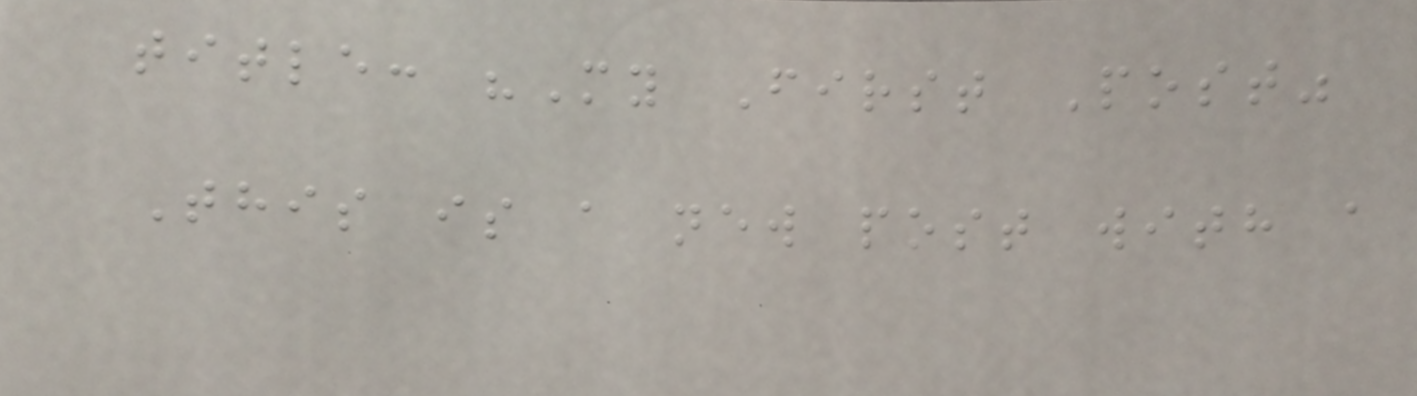title: "My First Post"
This is a new post with a
